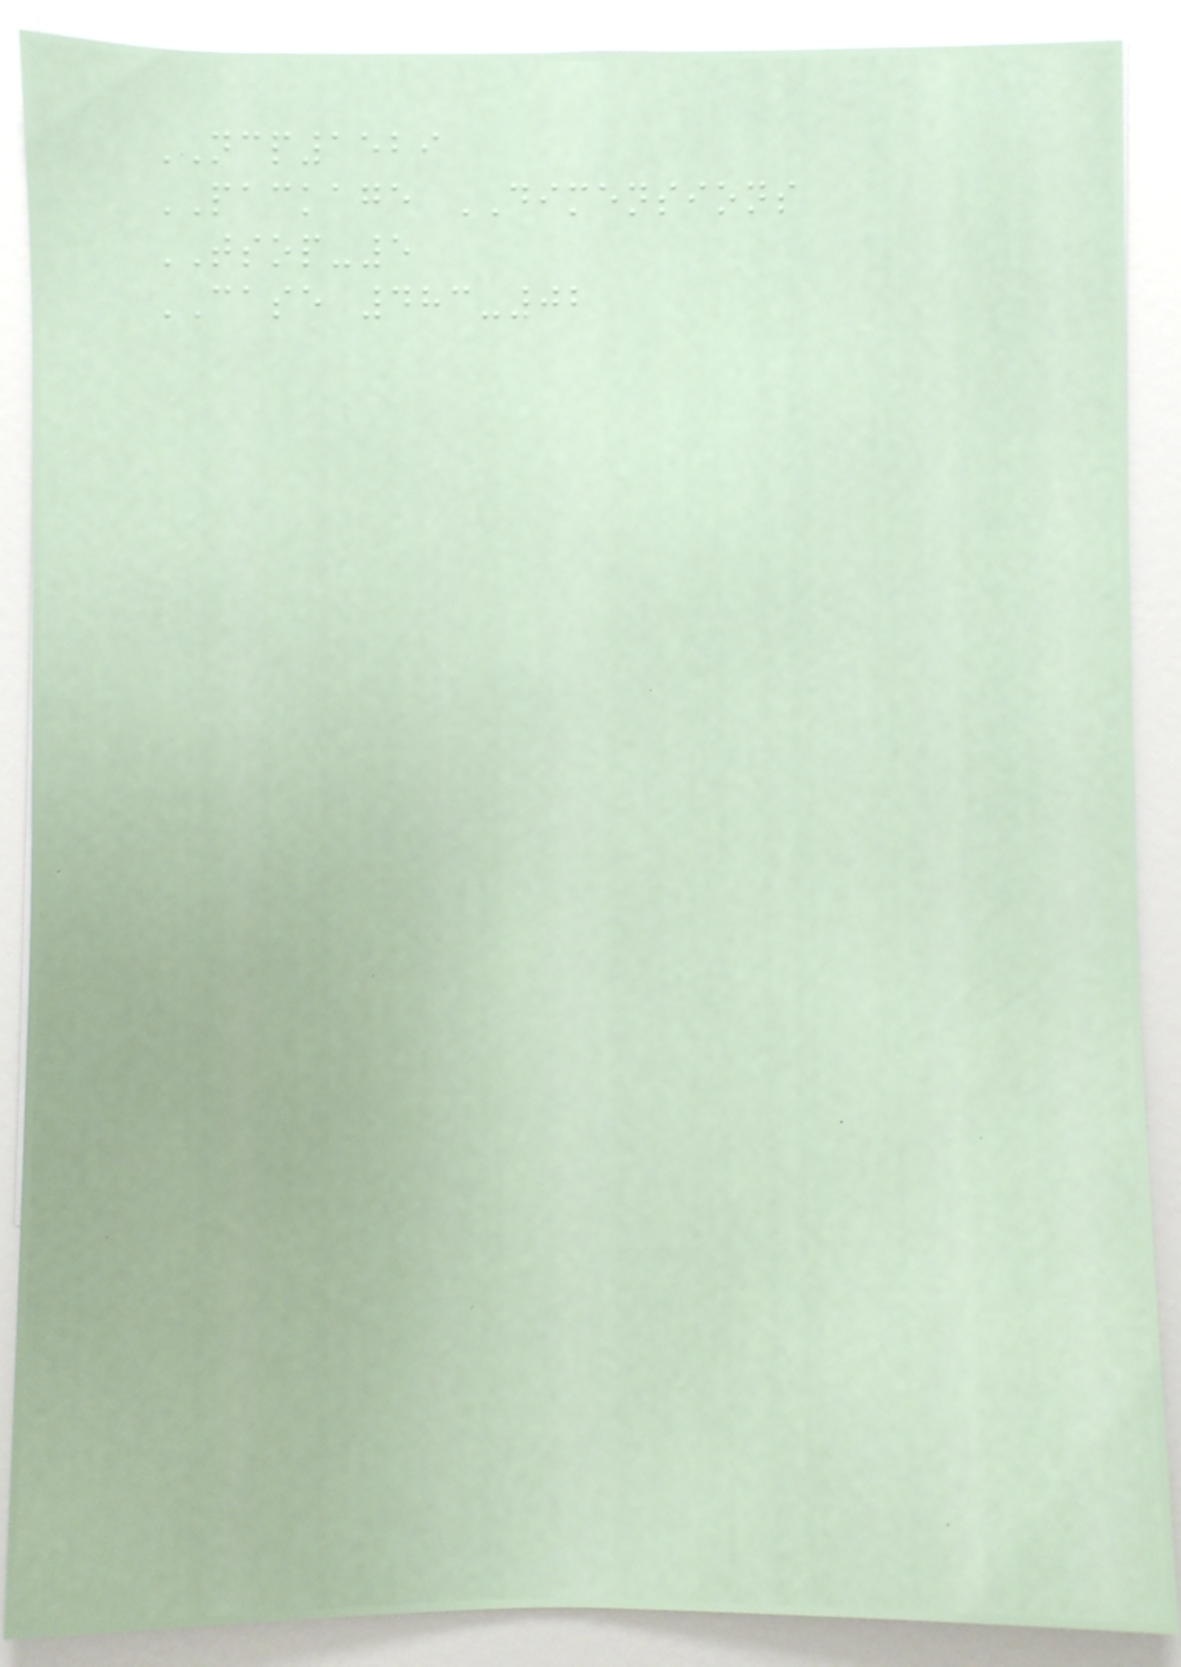NCP1529
PACKAGE DIMENSIONS
TSOP-5
CASE 483-02
